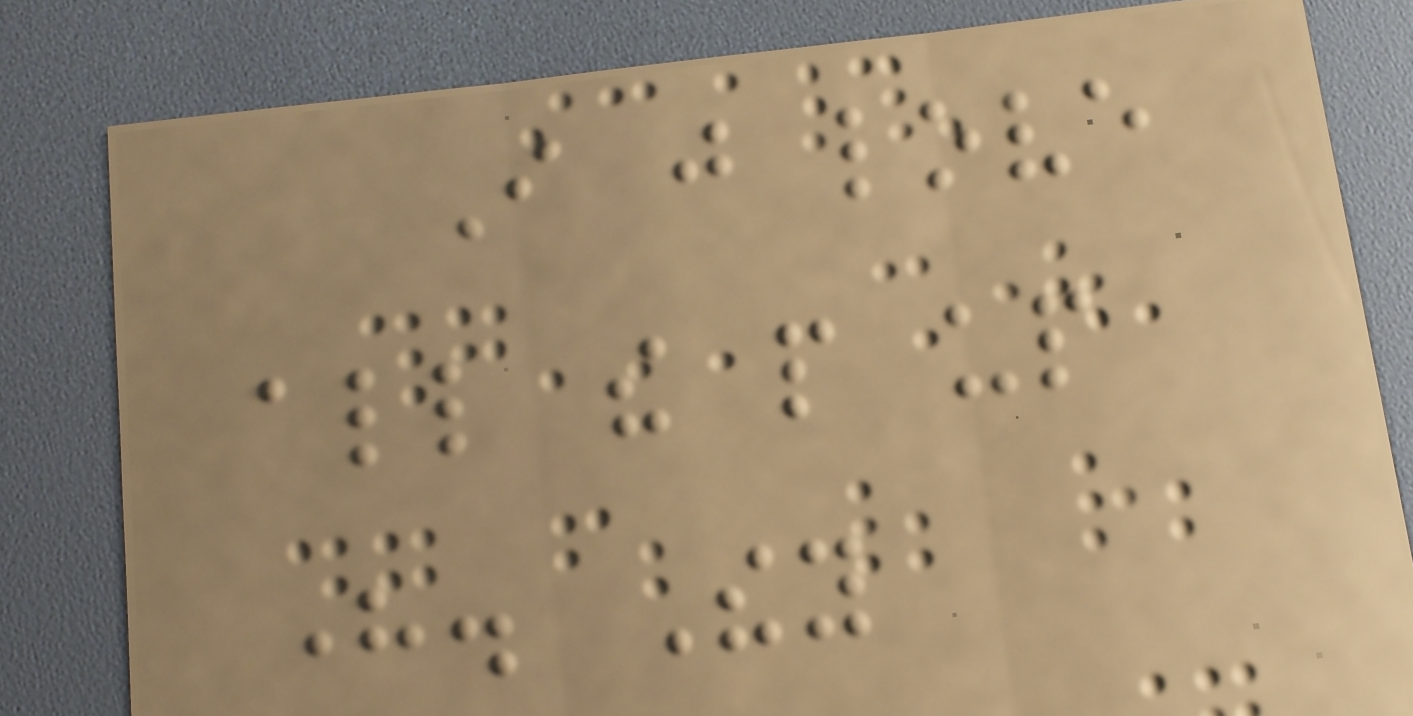I just love
all the people up
here. They
